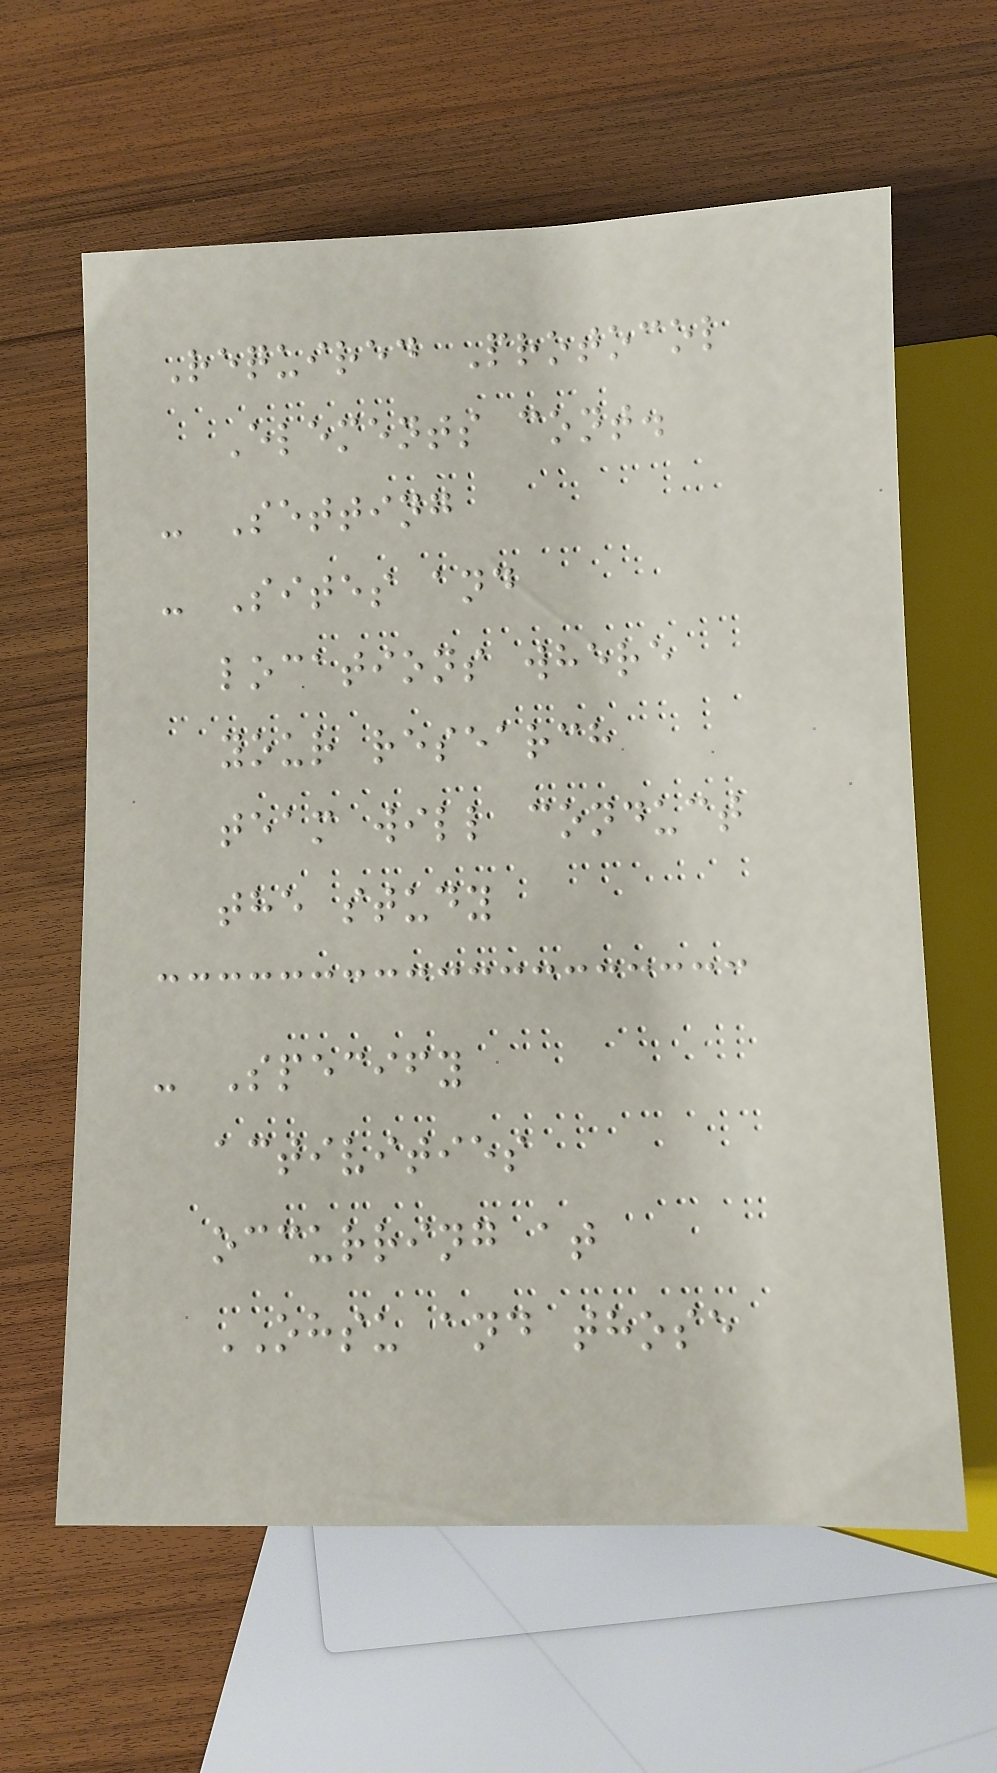Required Protocol
Elements cont.
- Setting
- Sites and
locations where
your research
team will conduct
the study
- Specify
activities
occurring at
OHSU and those
